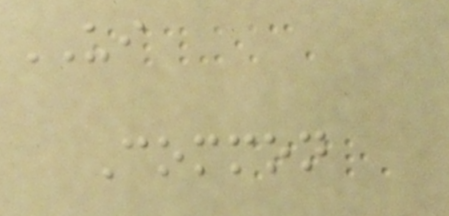UI
Common
